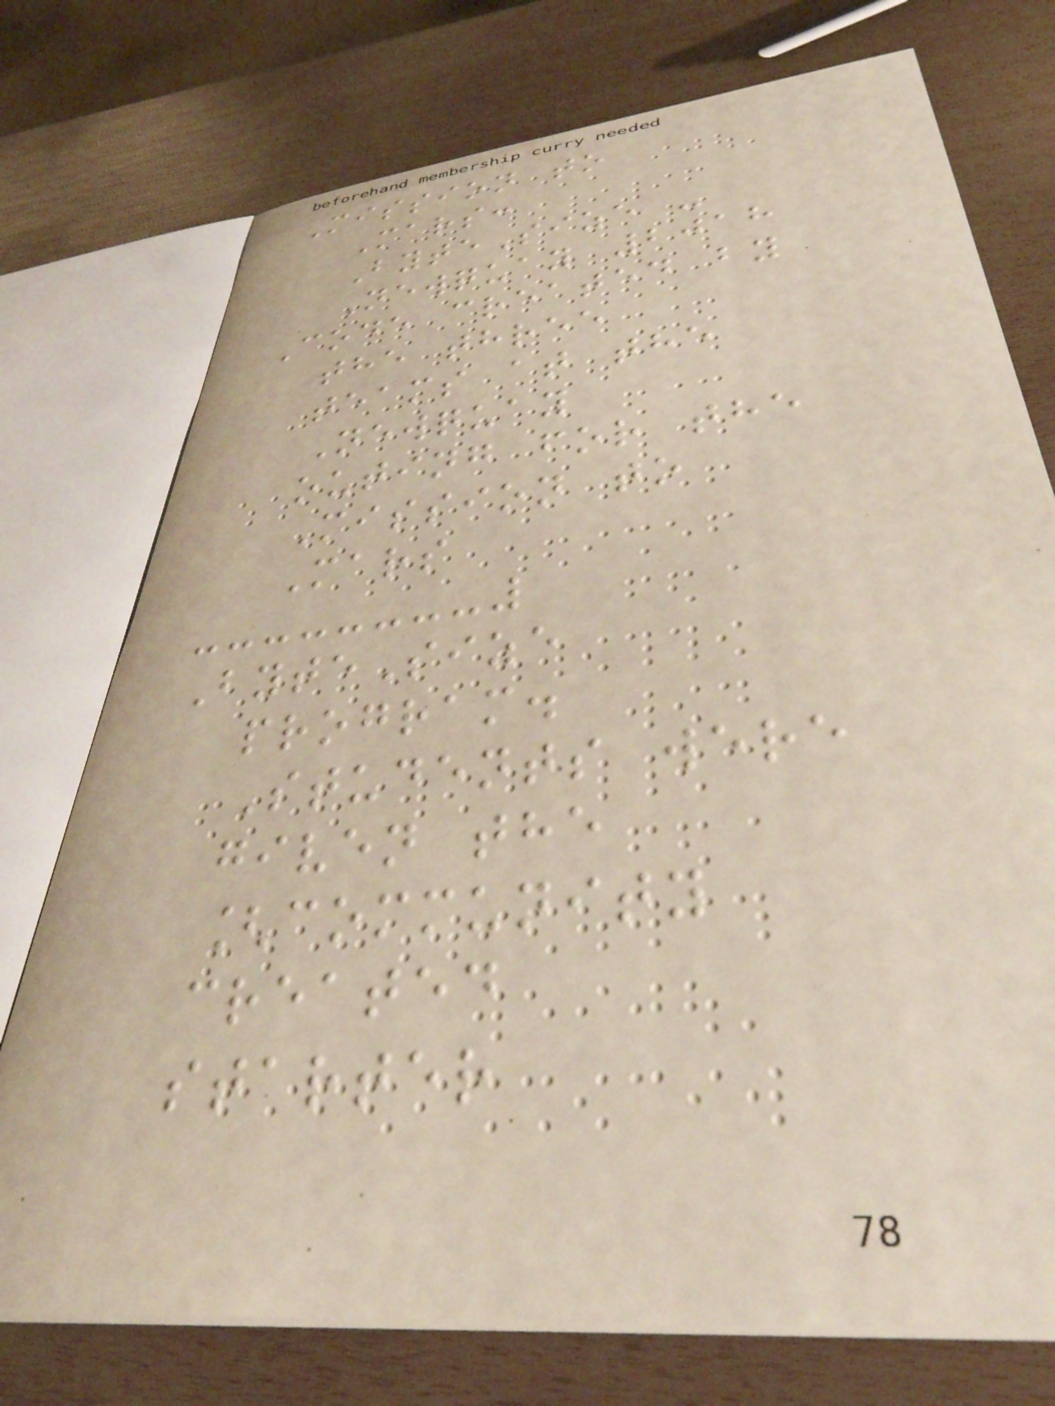Mission to
Mars:
ByteSize -
Newquay 2018
Code created by
the three
teams at the
Newquay
outing for the
Mission to
Mars
ByteSize
program.
Students were
given the
[community
created
starter
